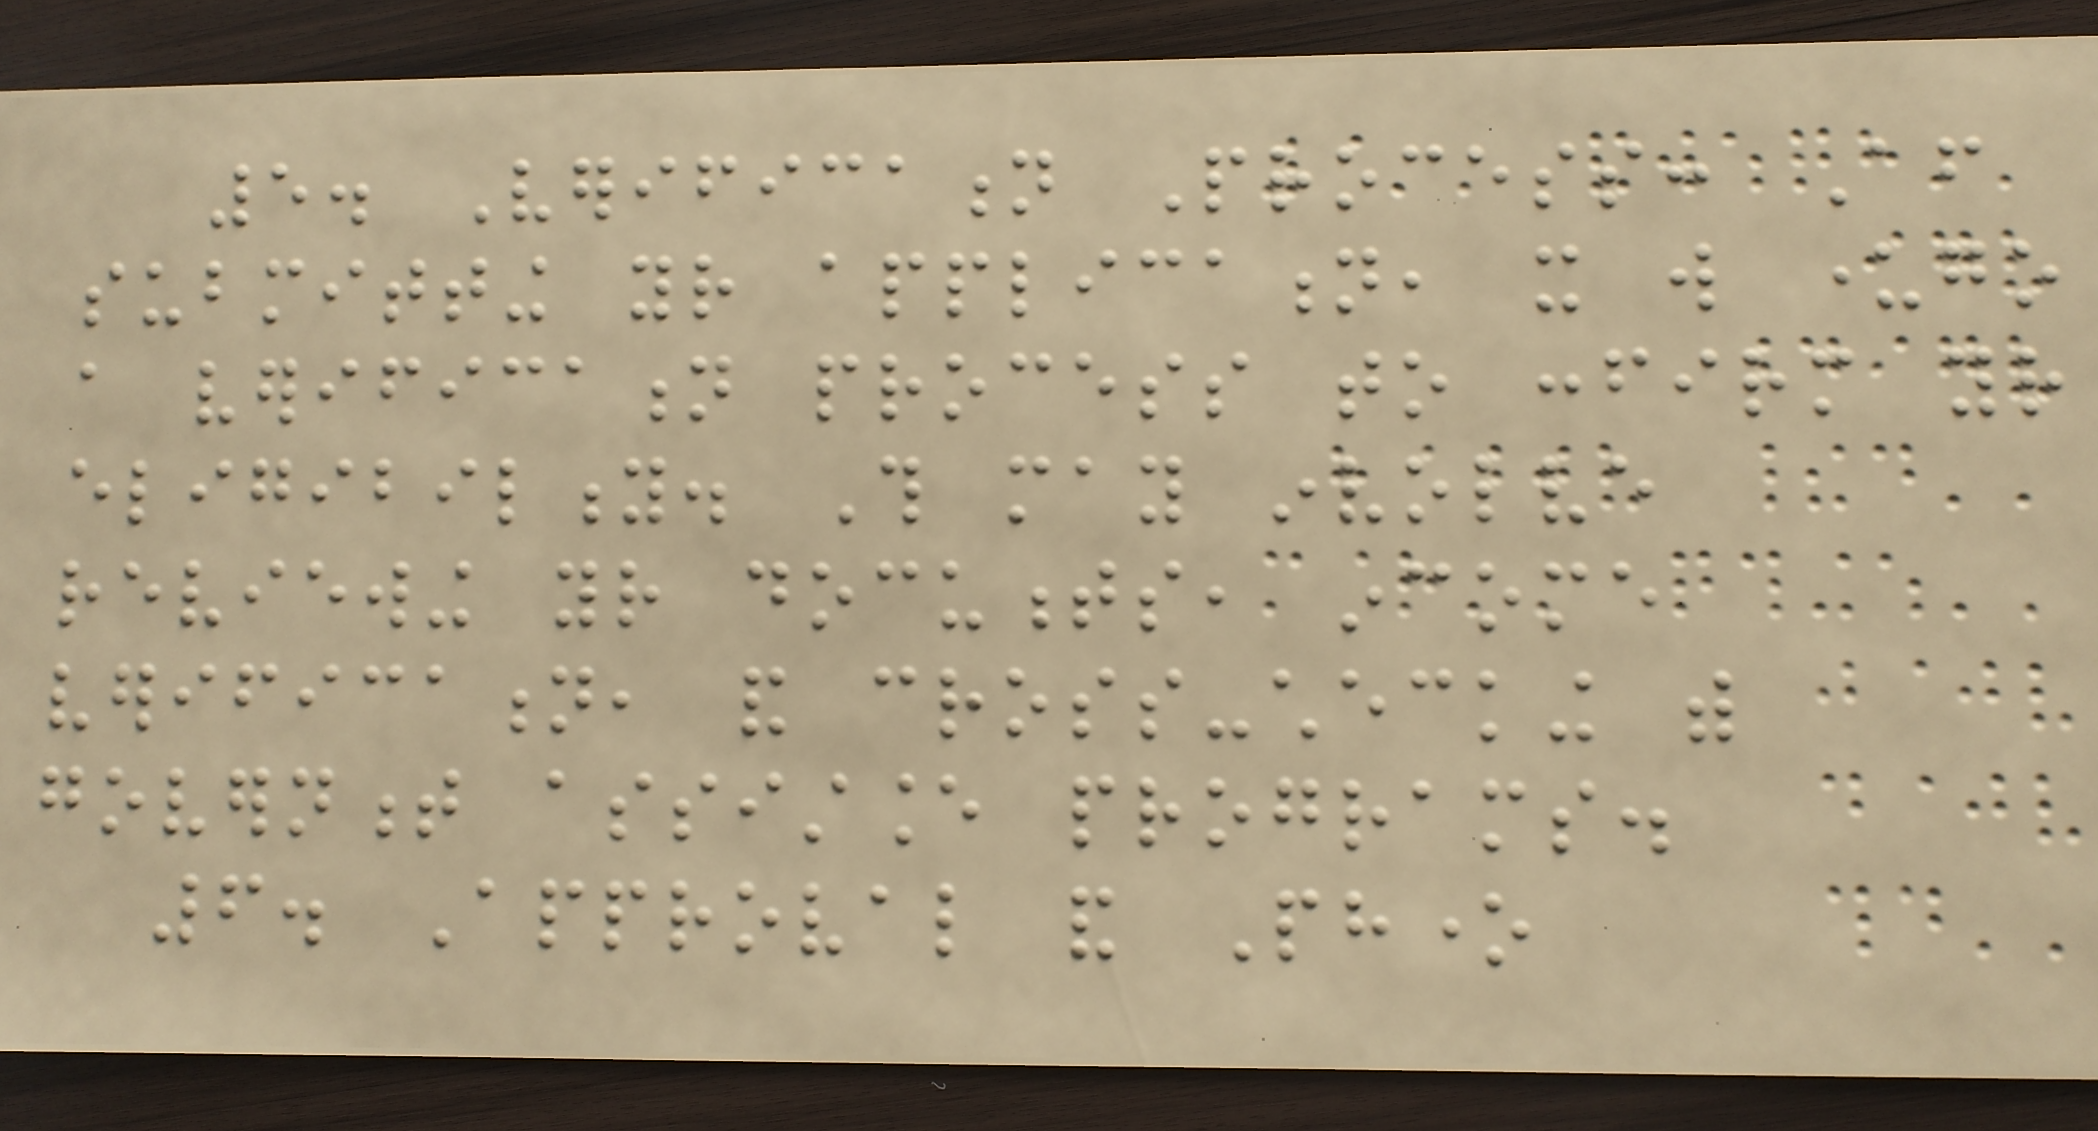5. Verification Process: After
submitting your application, it will undergo
a verification process to confirm your
eligibility. This may involve
reviewing your documents, income
verification, and cross-checking with
government assistance programs.
6. Approval and Phone
